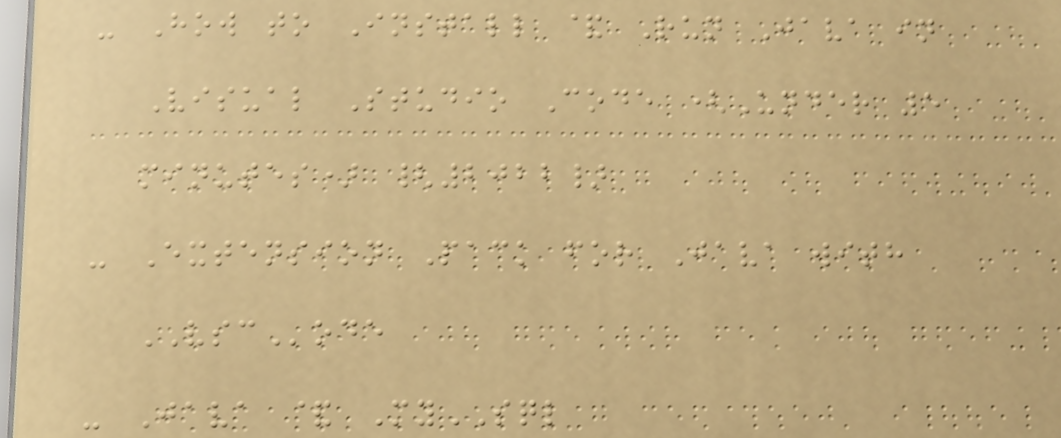- How to Install & Run Java in
Visual Studio Code (Under 5
minutes) {2022}
- Extension Pack for Java with
VSCode
- Java & MySQL
